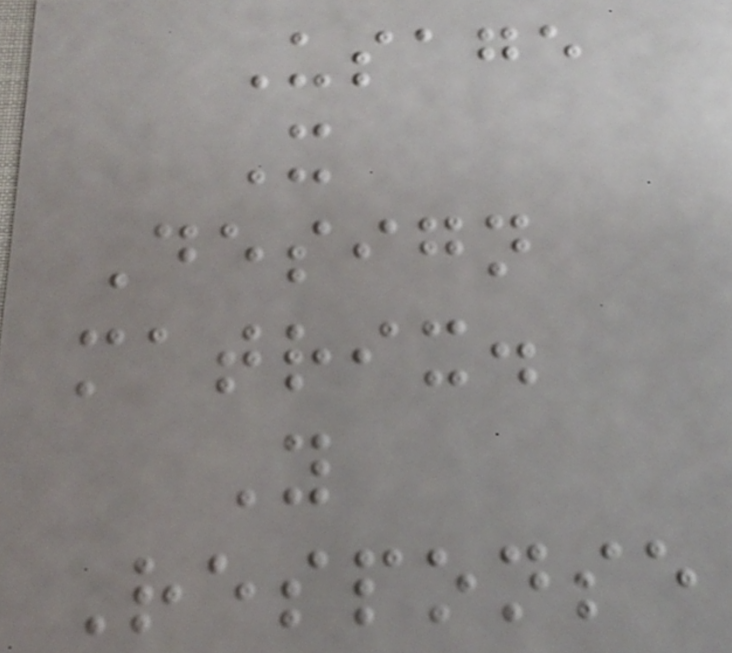Usage
X
Design
matrix.
Y
Response
